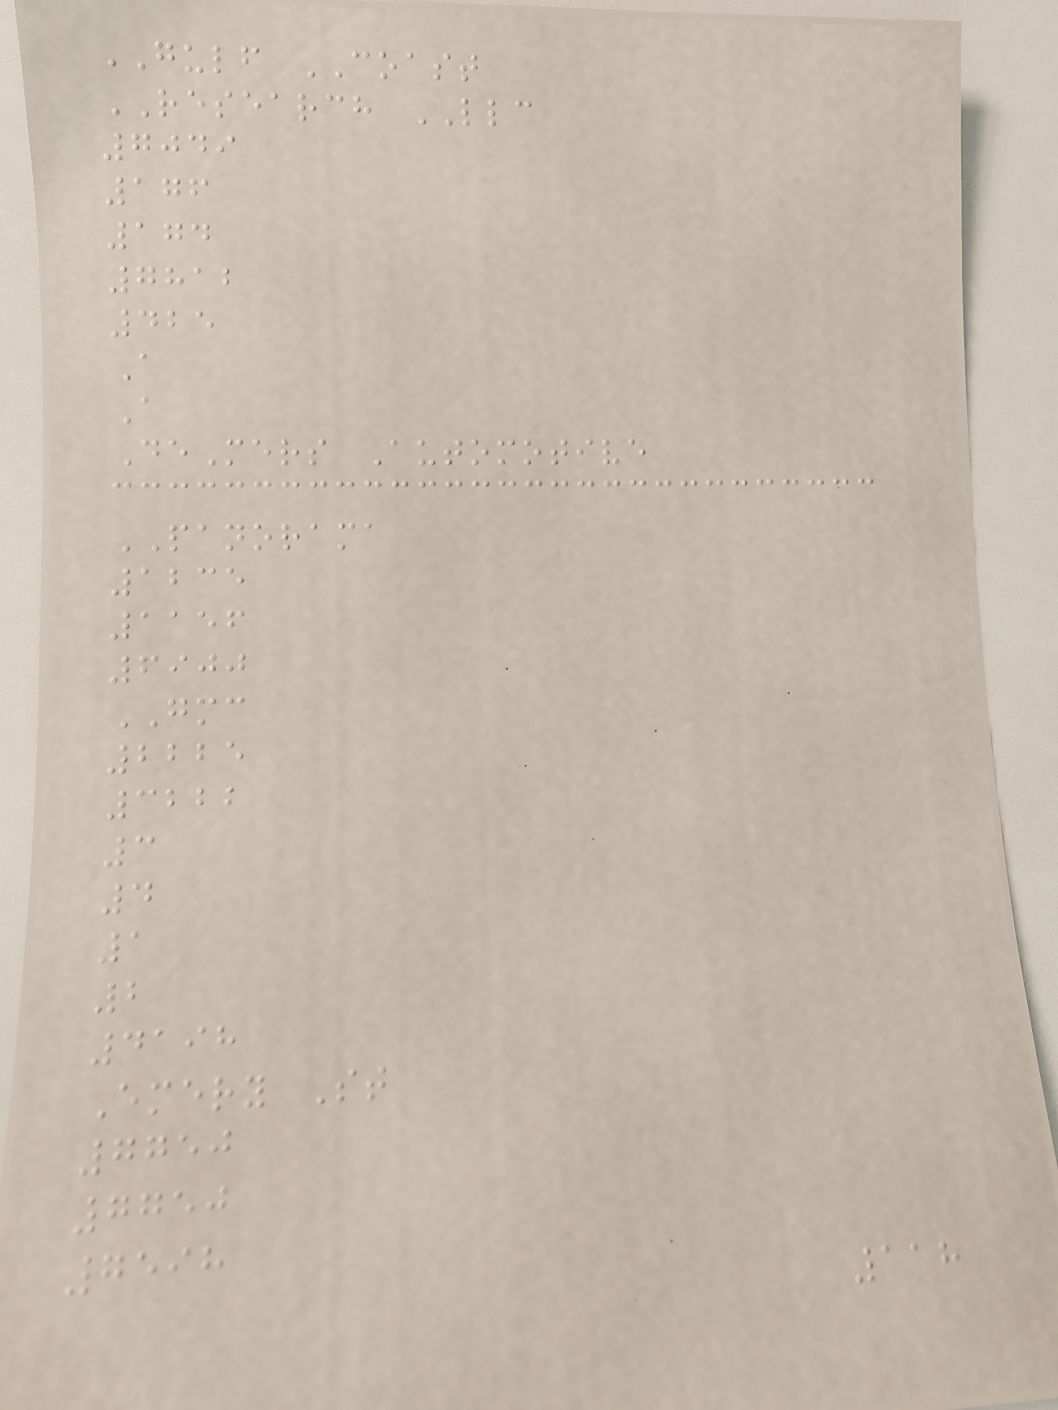GULF COAST
RESEARCH LLC
7049
176
174
7812
425
A
A
DeMers Automotive
PANORAMA
1235
1156
6900
GMC
2225
3222
3
4
1
2
4198
Emery St
7750
7750
7598
118
